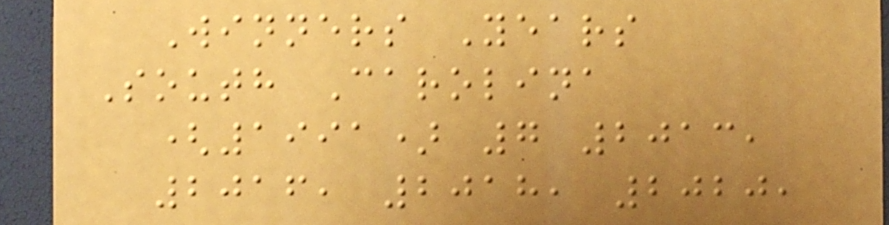Winners Years
South Carolina
(1991) 7 2013,
2016, 2018, 2020,
